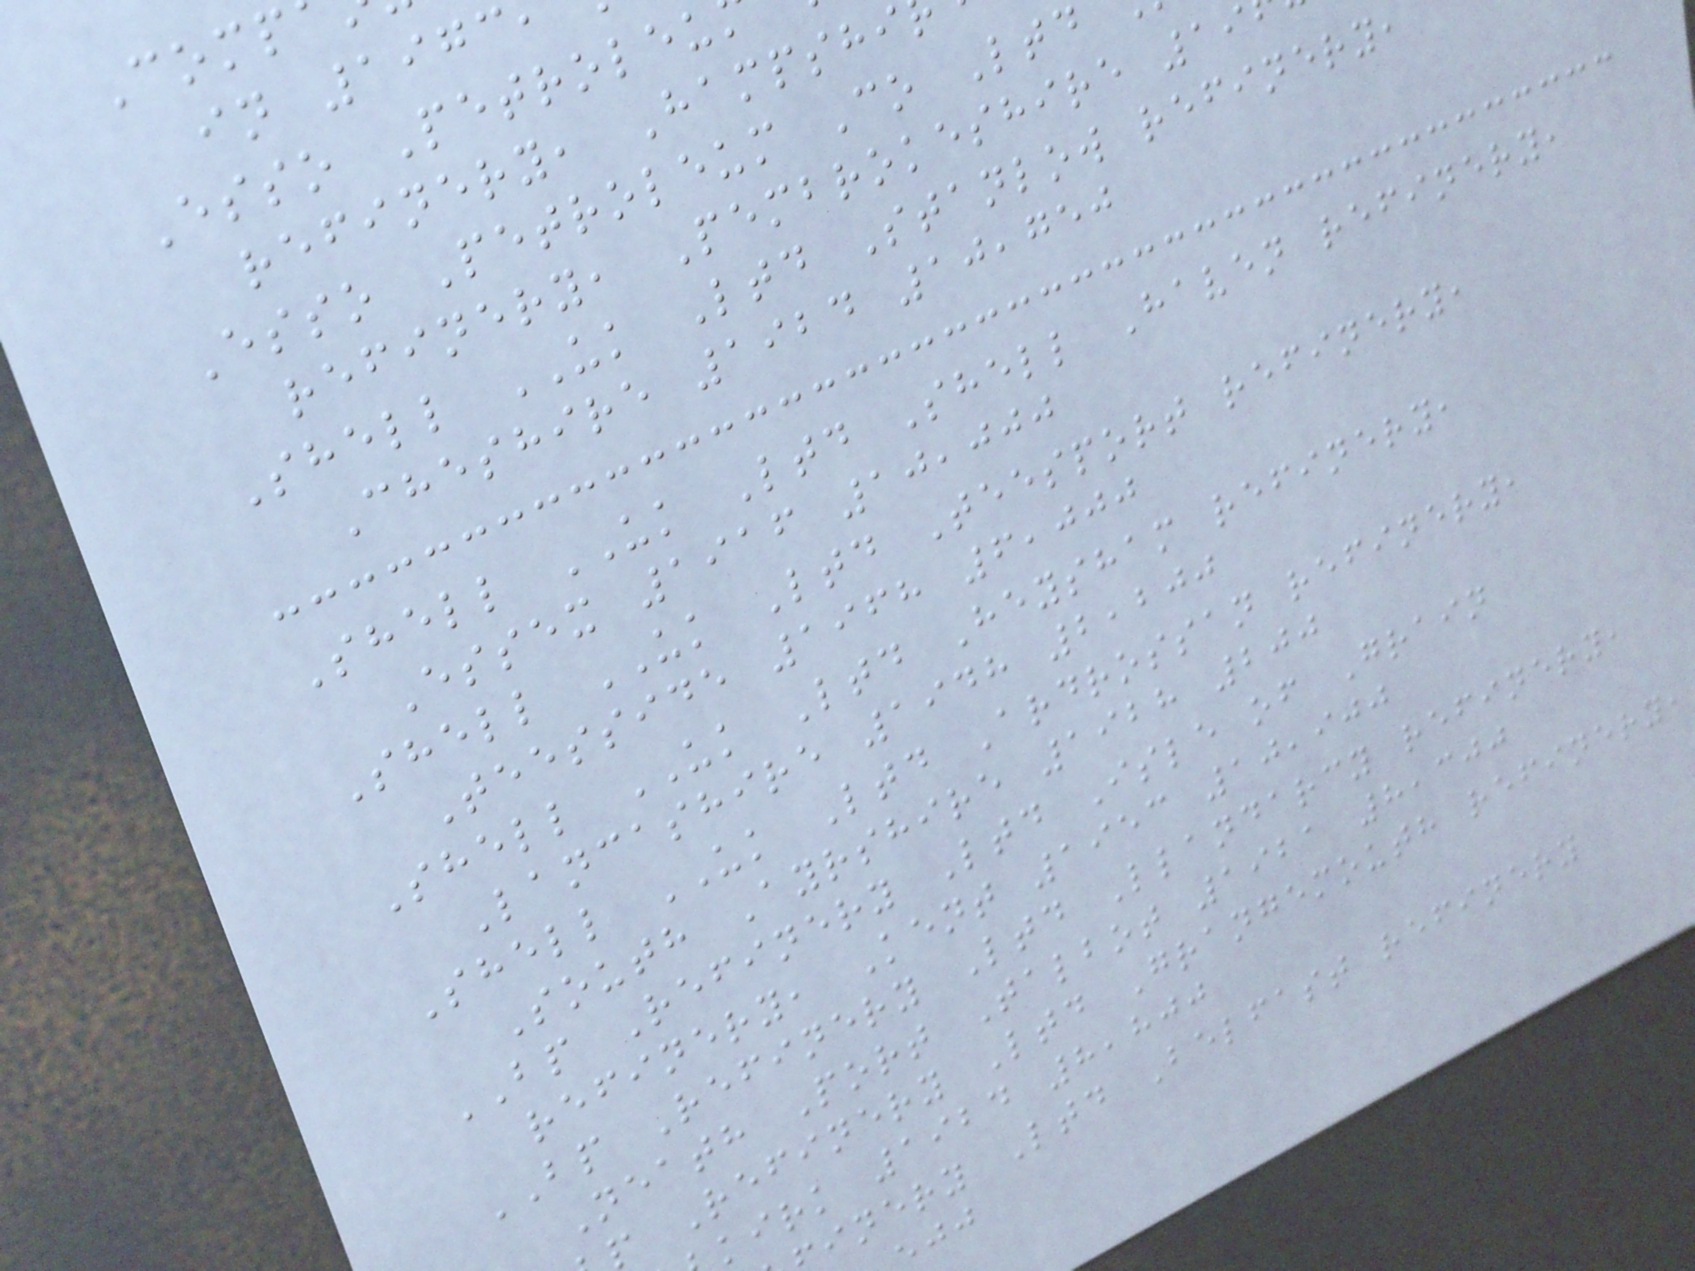Esso Petroleu
refinery, Hampshi
Esso Petroleum Co Ltd
refinery, Pembrokeshire 19
Shell UK Ltd Stanlow refinery,
Cheshire 1924 10,750
Shell UK Ltd Shell Haven refinery,
Essex 1916 10,000
Shell UK Ltd Teesport refinery,
Teesside 1968 6,000
Shell UK Ltd Heysham refinery,
Lancashire 1948 2,200
Shell UK Ltd Ardrossan refinery,
South Ayrshire 1928 200
BP Refinery Ltd Isle of Grain
refinery, Kent 1953 10,900
BP Refinery Ltd Llandarcy refinery,
Neath Port Talbot 1921 8,300
p Refinery Ltd Grangemouth refinery,
kirk 1924 8,800
inery Ltd Belfast refinery
